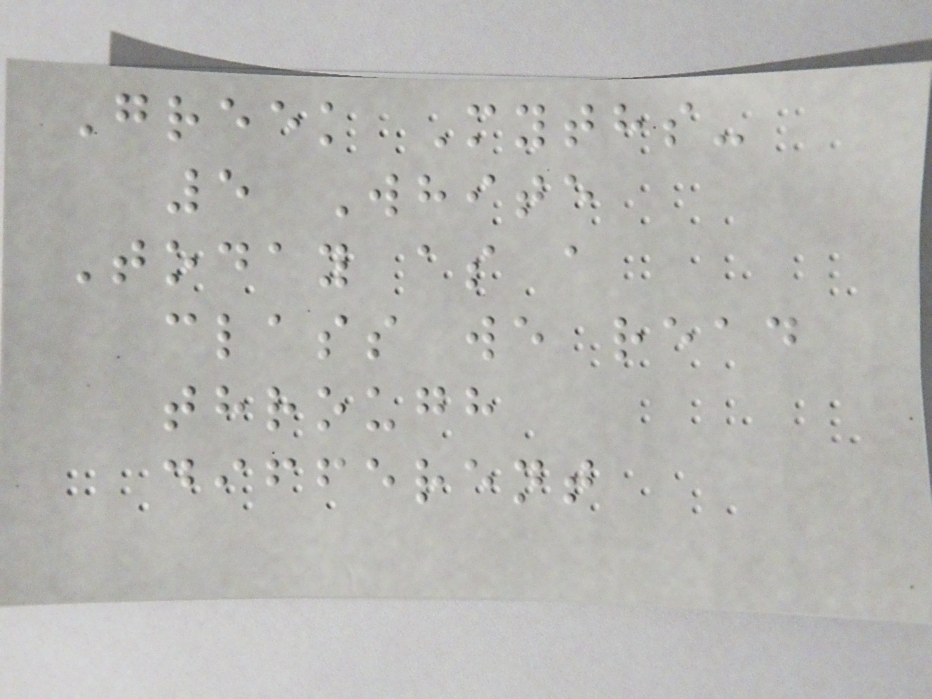Greek Myths-
5 White
Today as a
class we read
through
different
